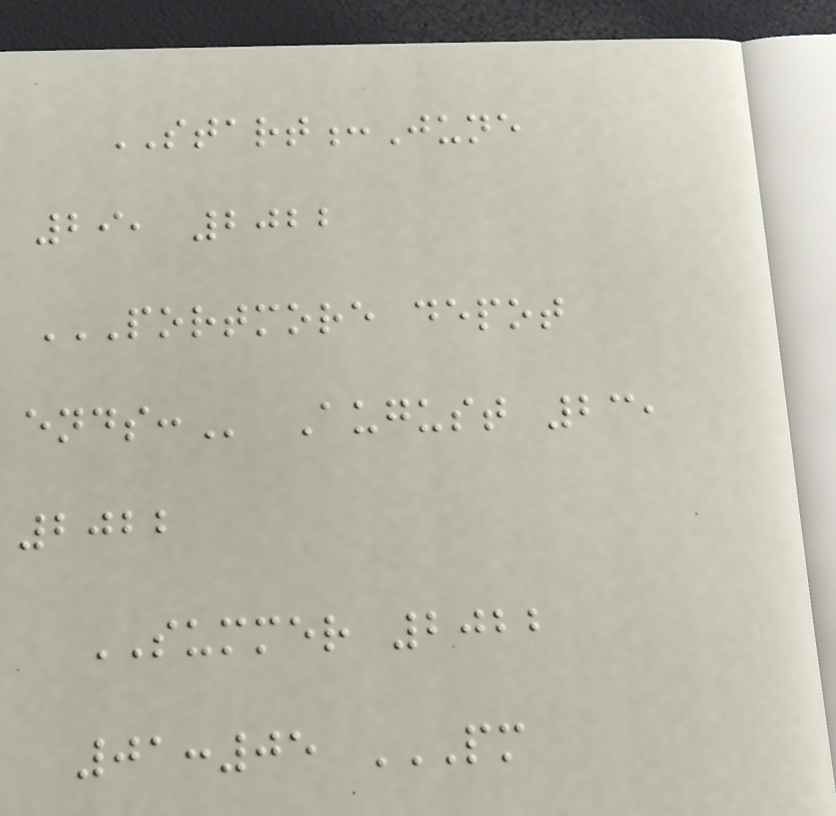START:June
29, 2022
PORTMORE DEPOT
ENDS: August 23,
2022
SUMMER 2022
01:05 PM
